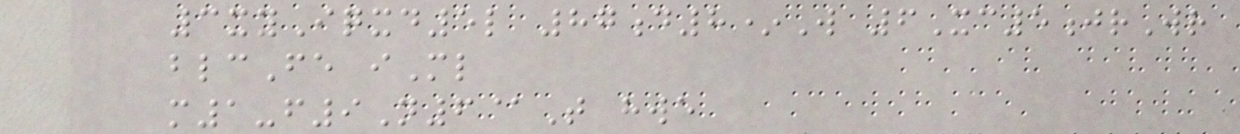3xyIqxd5l 87d8*W 6Xc5jrWr
blcFe iMl
m1-f9N6@T hwe
